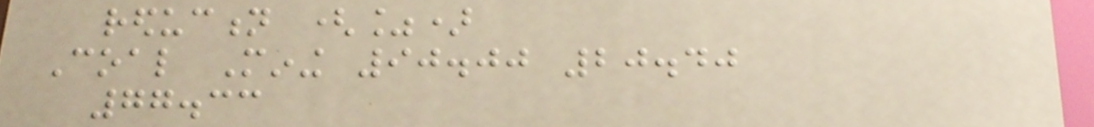reduction (%)
Coal Mining 90.00 20.40
77.33
